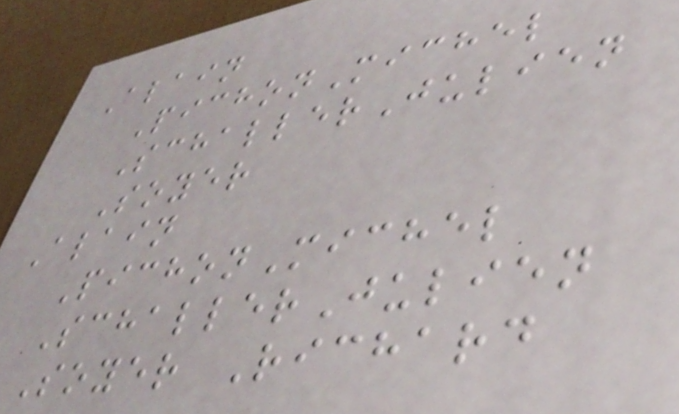Alain
PichonMichel
SchallerJulien
Soyer
Alain
PichonMichel
SchallerJulien
Soyer Richard
